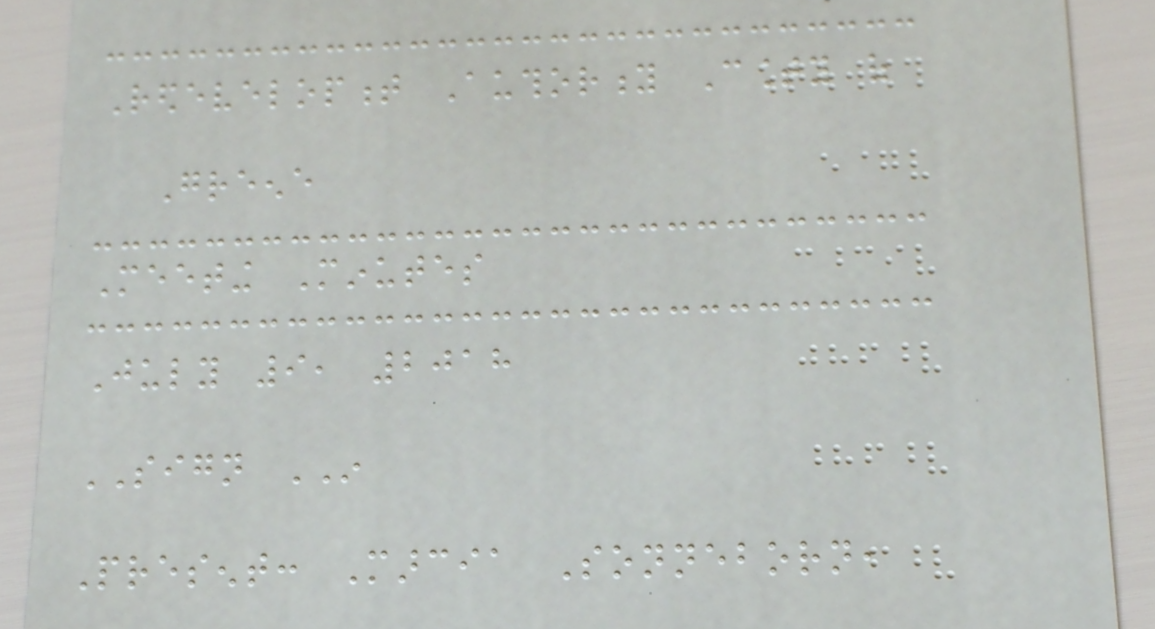Redevelopment Authority County of
Greene
Meeting Minutes
July 9, 2018
SIGN IN
Present: Marcia Sonneborn,
